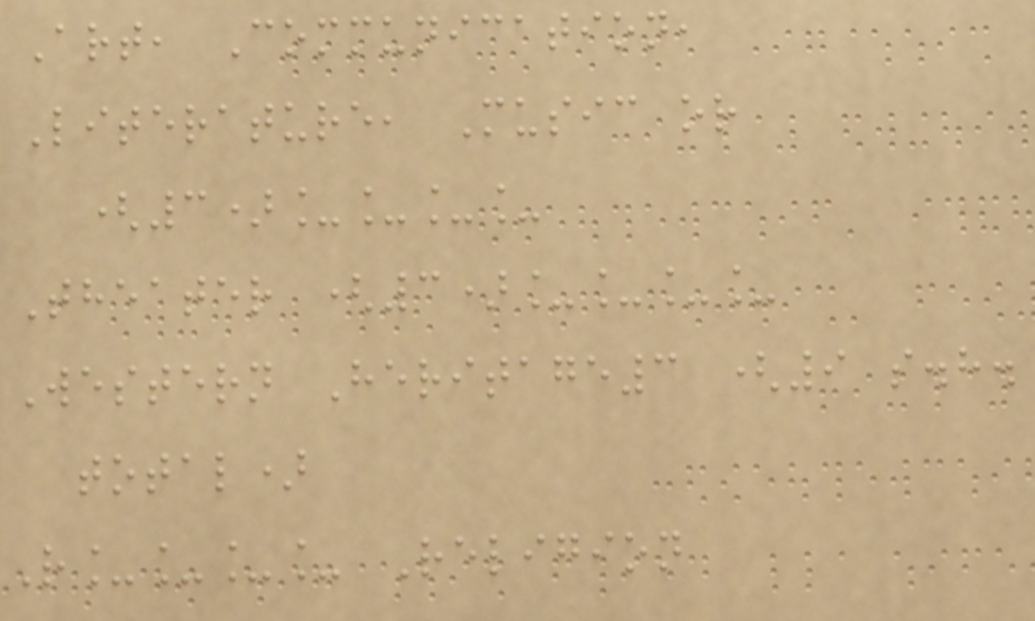Art, Communication,
Literature, Music or
(3)____
Theater (3)____
Western Heritage3 (9 s.h.
total)
R____ Religion
